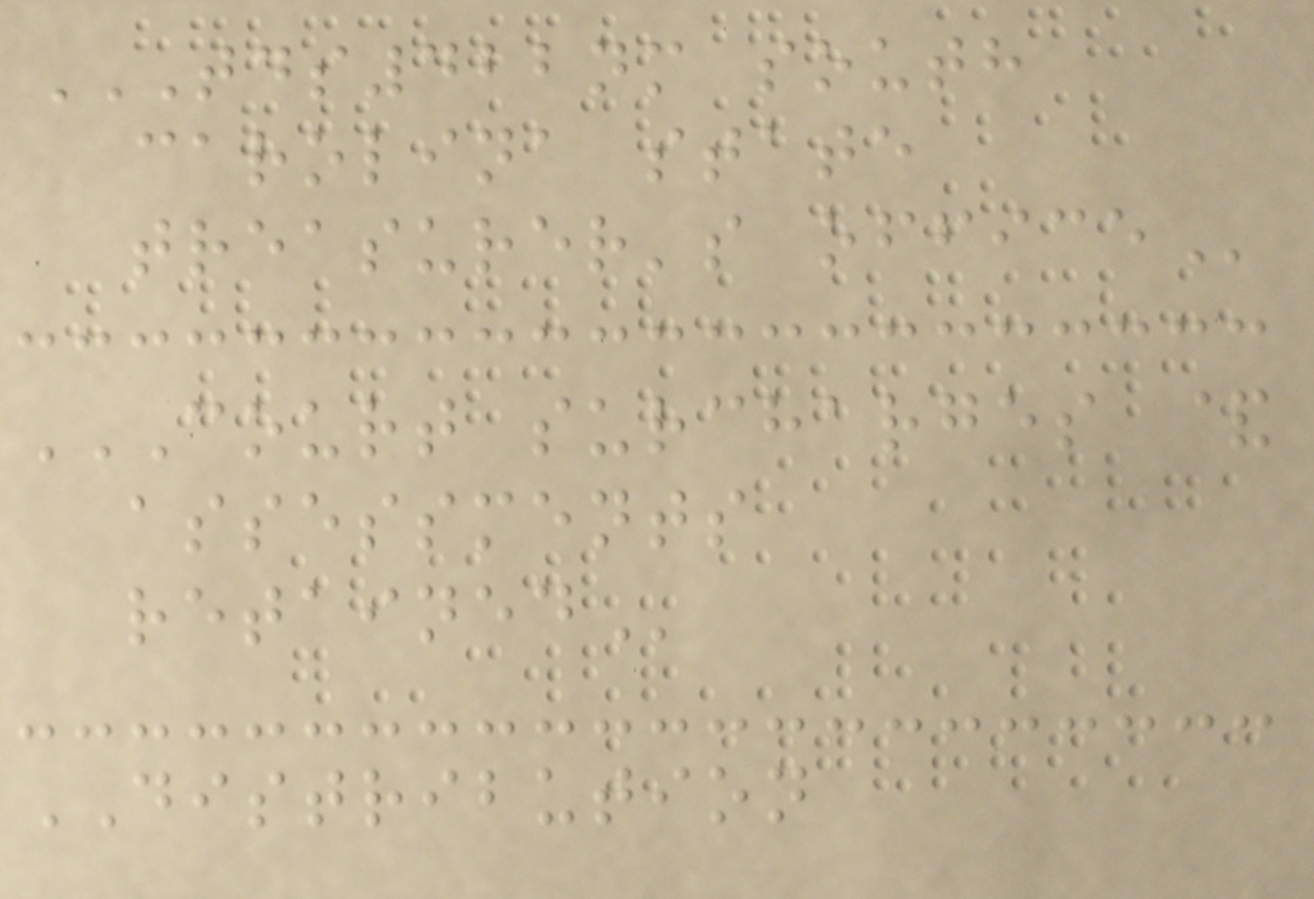TDS422NM SOUTH
CAROLINA STATE
TREASURER'S OFFICE
COURT SURCHARGES &
ASSESSMENTS
RETAINED
DISTRIBUTION
